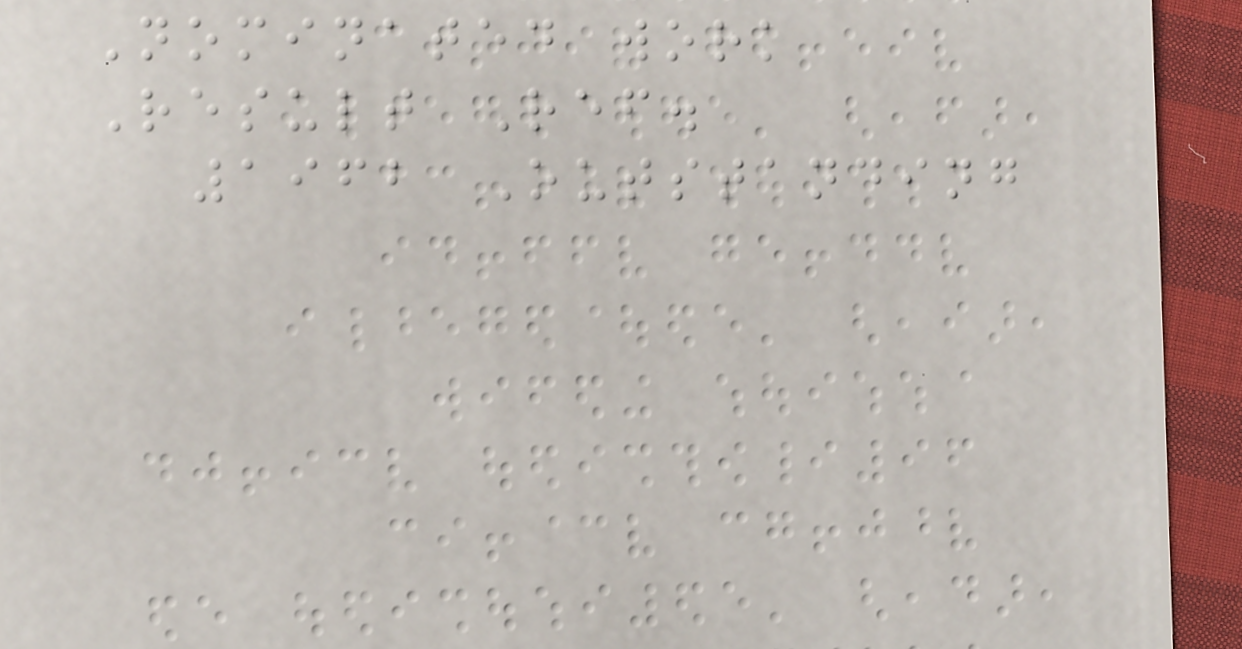Nominated work
Result Ref.
1962 Outstanding
